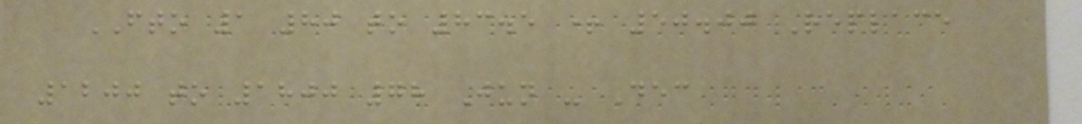FTO 1 80 to 83.5 + 50.00 Replace
1200 to 1800 78 Jun - Dec
